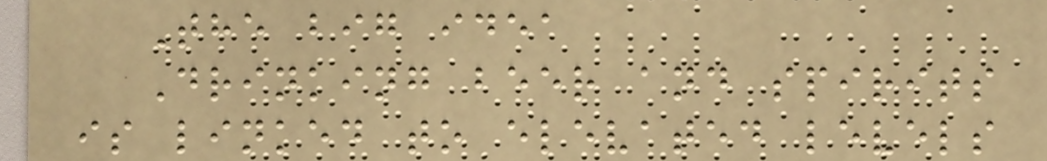The big idea
Drinking beer and spirits
is linked to elevated levels
